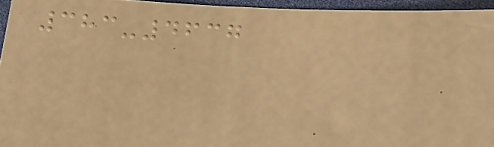383-4637
